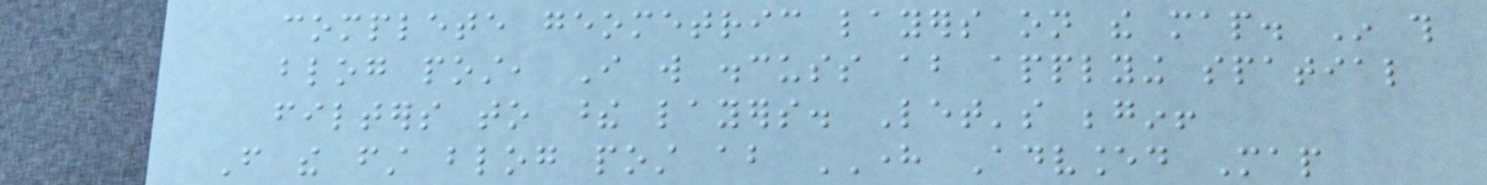complete geometric layers on the map. In this
blog post, I will discuss about applying spatial
filters to these layers. Let's begin!
From the first blog post about HERE Advanced Map
